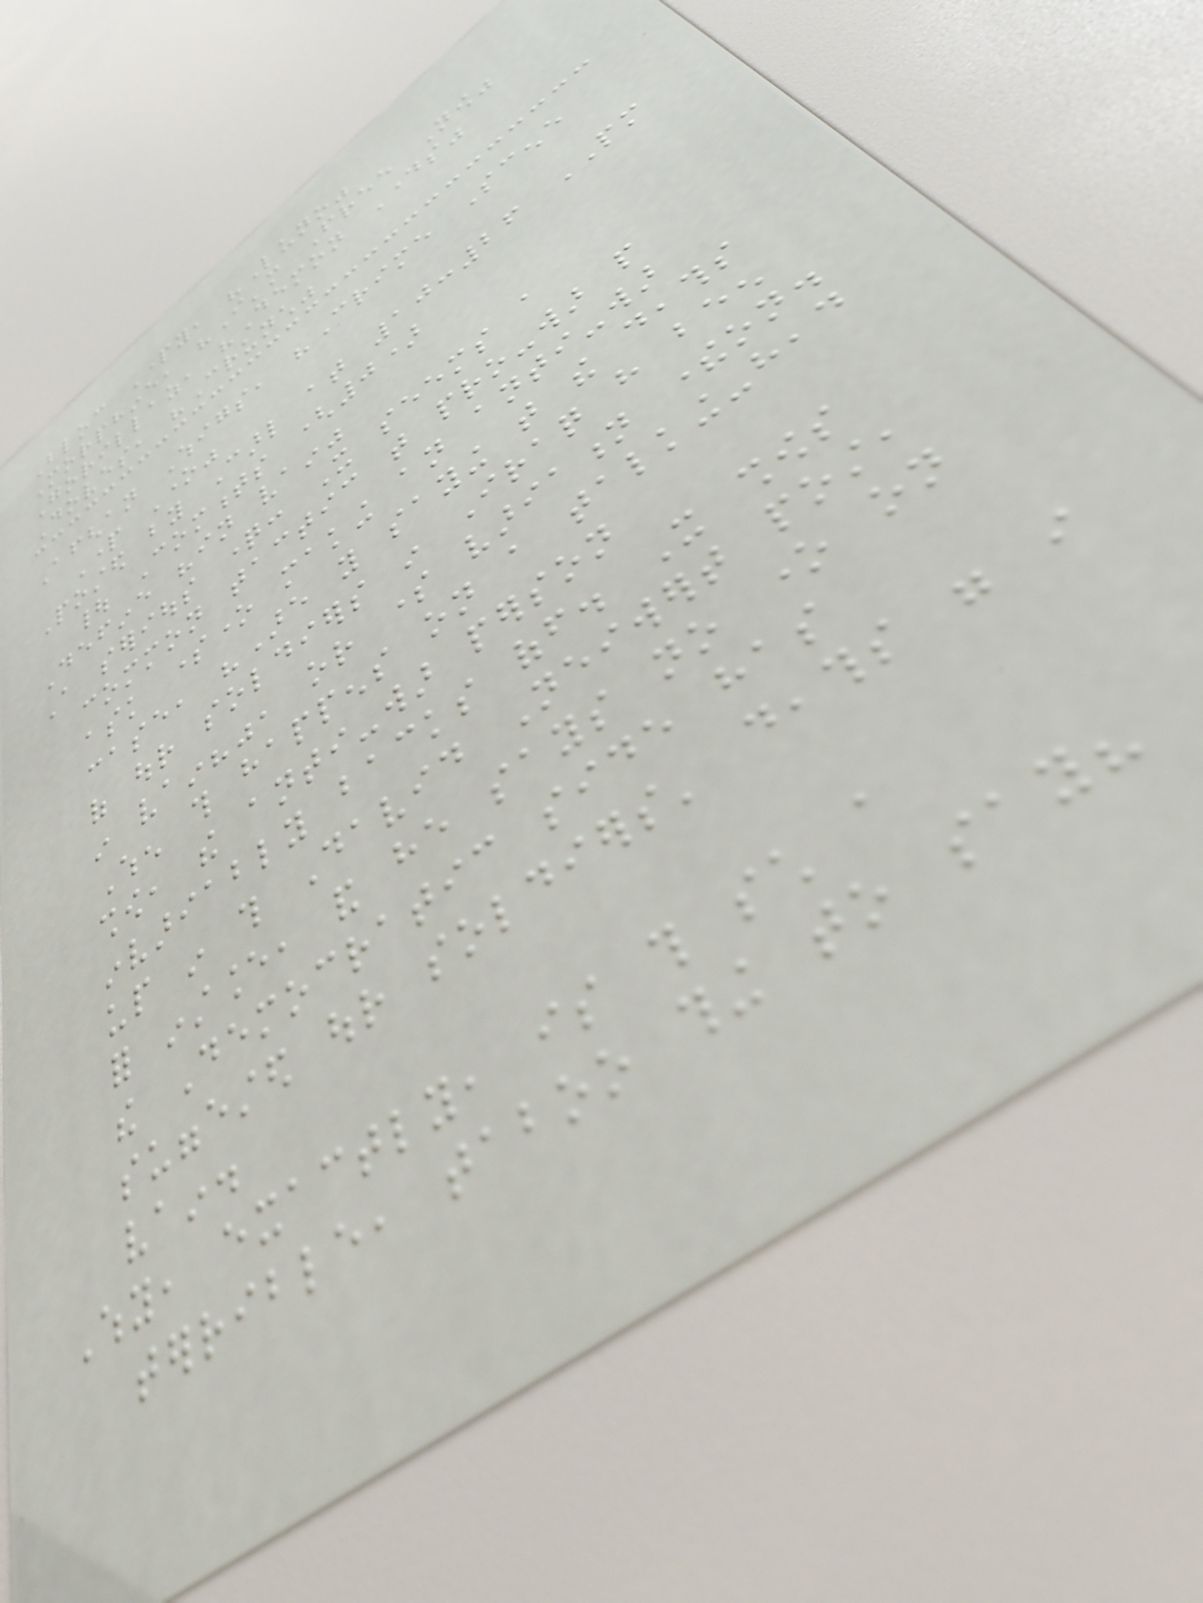Bloc Party, "Luno"
Morphine, "I'm Free Now"
Gorillaz, "Demon Days"
Doves, "Crunch"
Afghan Whigs, "Crime Scene
Part One"
Posted by Carl at 10:26 PM
| Comments (0)
Define "in vain"
A serious question: It seems a
common tactic that pro-war people
ask someone making an anti-war
case, "Are you saying that the deaths
of our soldiers in Iraq have been
in vain?", or some variation thereon.
When this happens on a talking-head
show, the anti-war person
invariably backs off. It shows
up in this David Neiwert post,
for instance, and he says no one on
the Democratic side has
suggested our soldiers' deaths were in
vain.
Why, exactly, is this such a
terrible, taboo thing to say?
